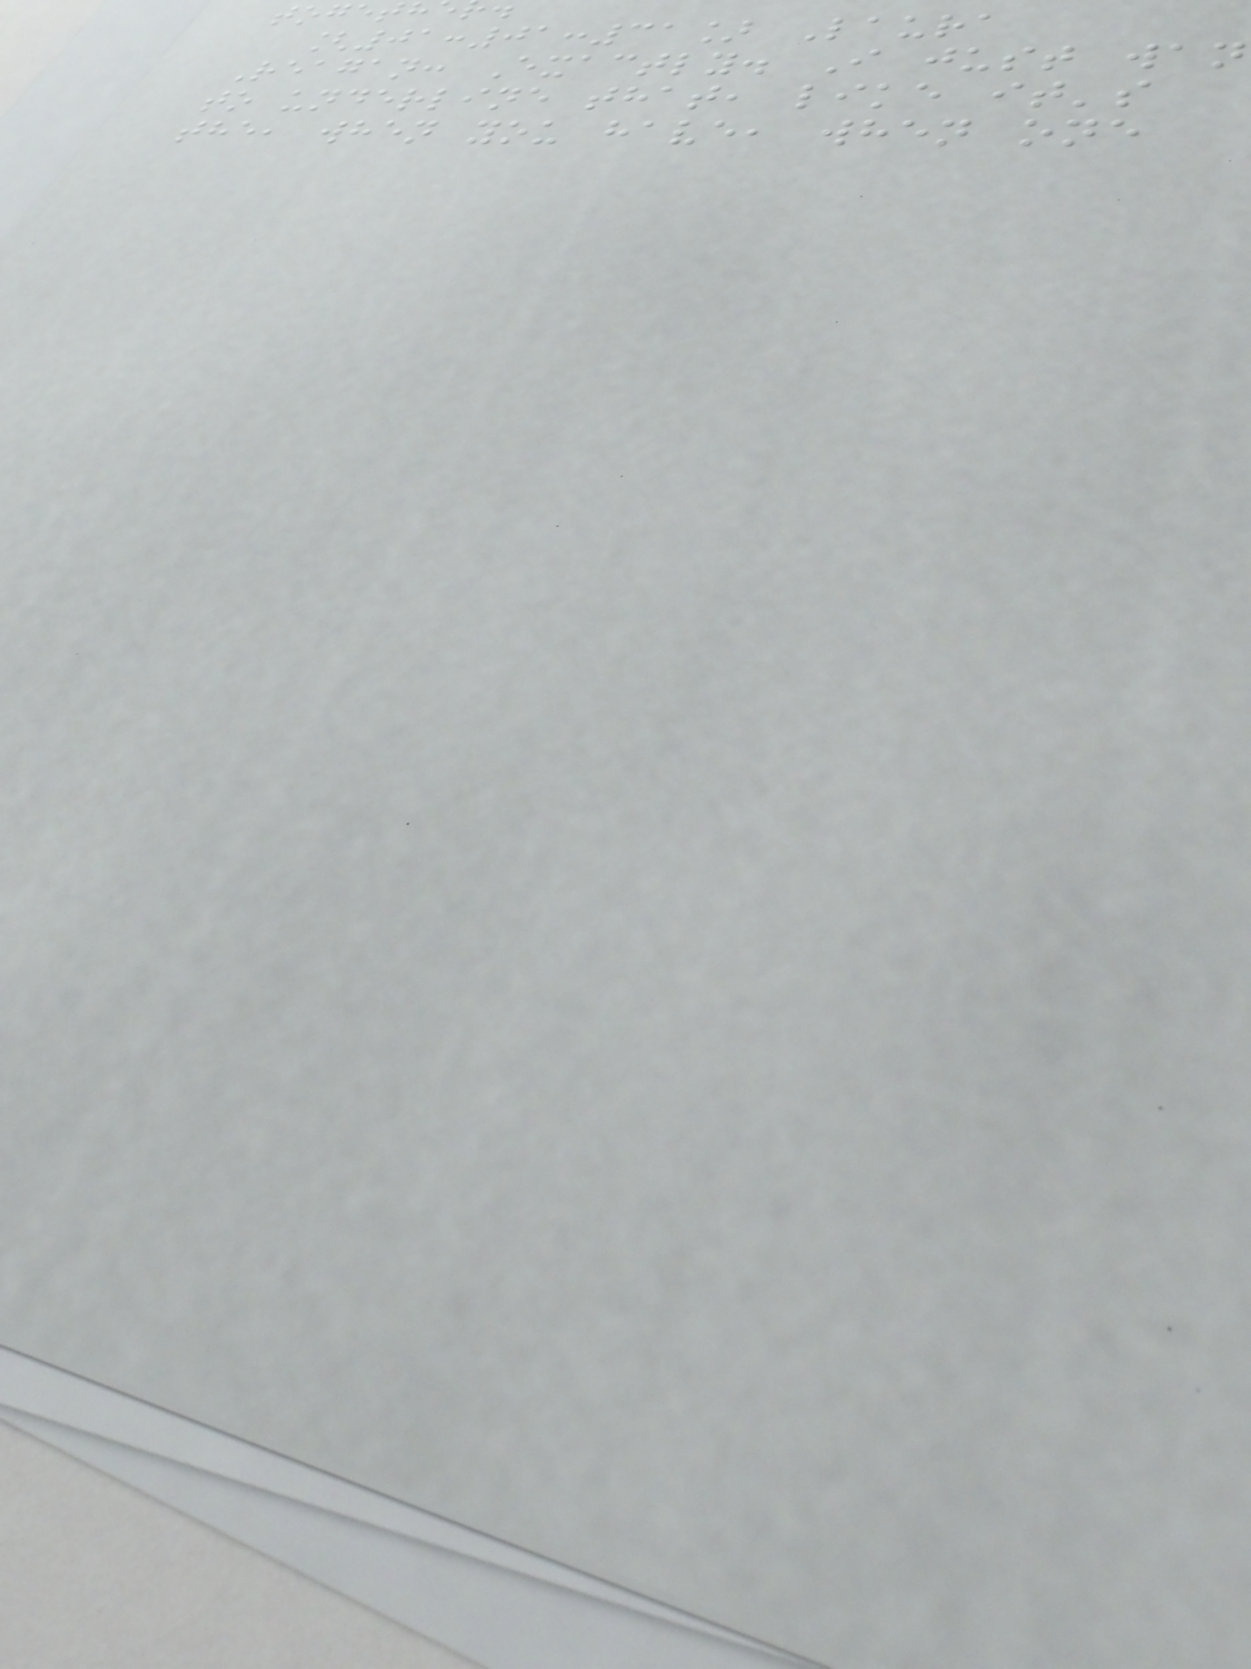toge
[01:01:31] Laura
Reagan: Exactly. I just wan
to underline that, like it's
the, when you have, when one
